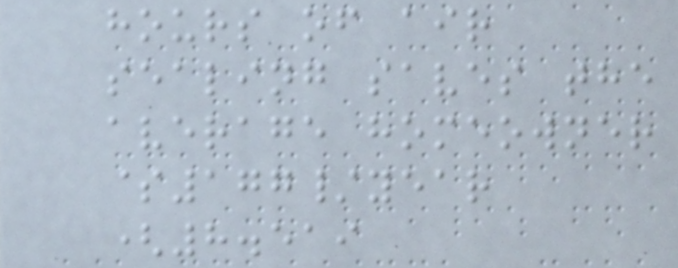hours of air
sealing saves the
average homeowner
$177/year
(8.519
